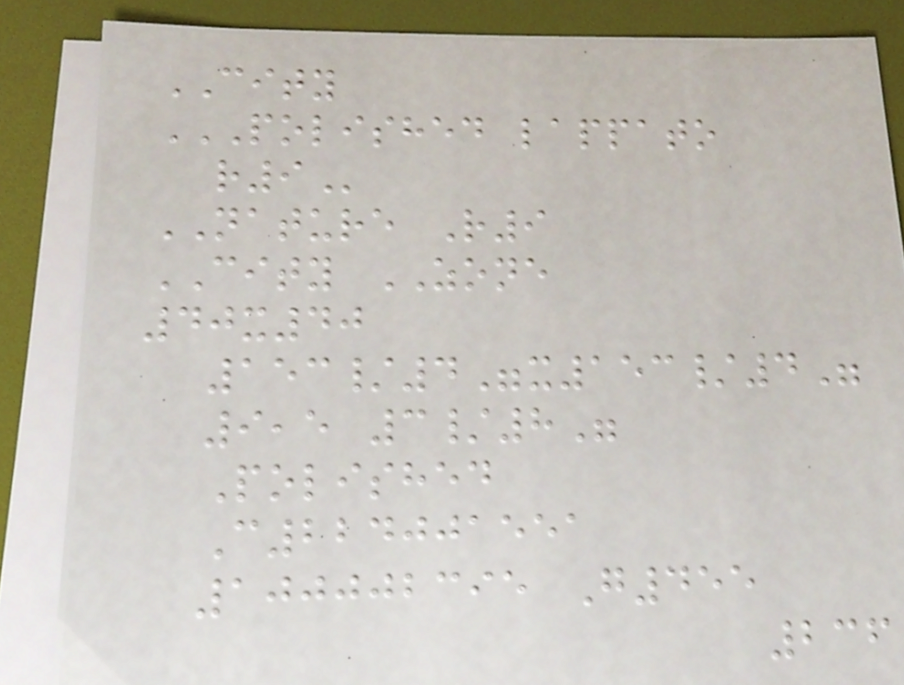CITY
POLISHED LAPPATO
R9
NATURE R9
CITY ZONE
40x40
153/4"x153/4"
9,5 3/8"
Polished
C224001551
100002395 G455
236
